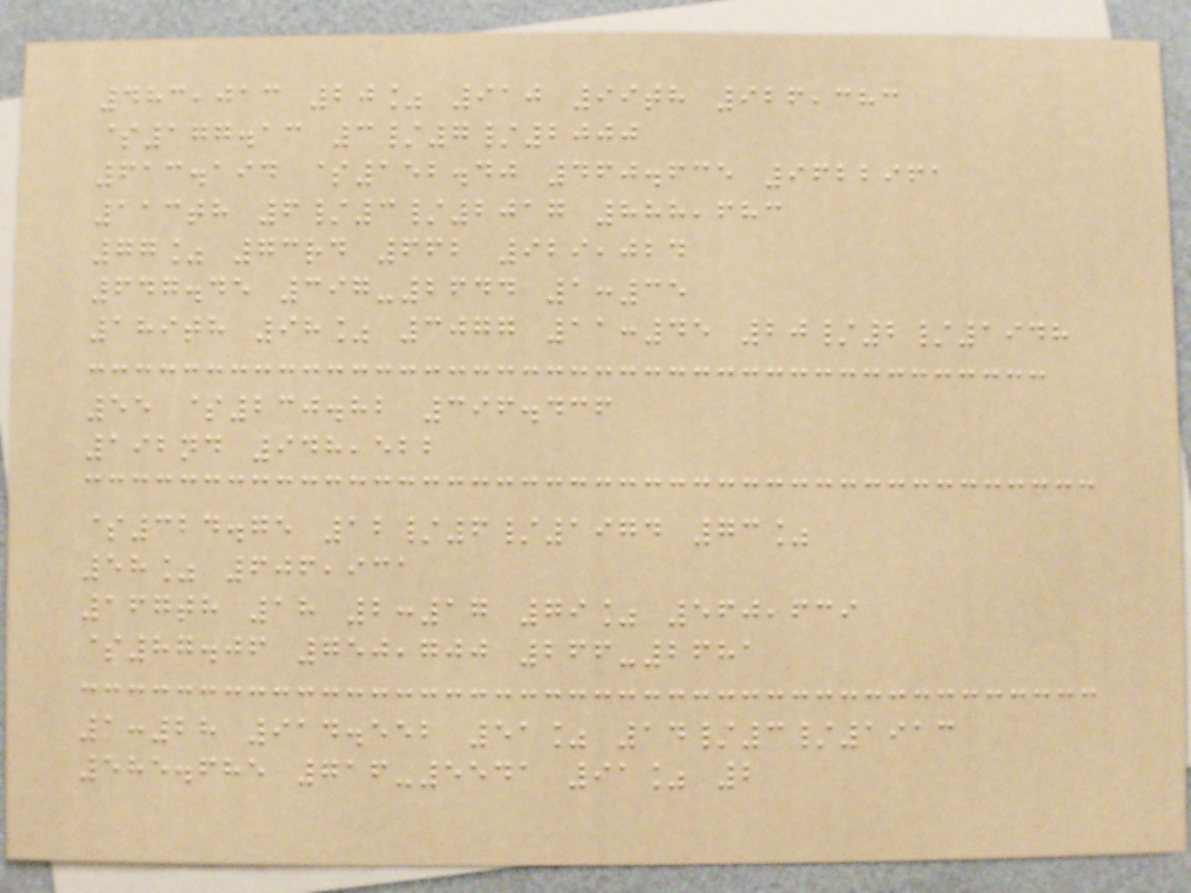483,013 20% 910 99th 926,383
$177.13 3/7/2000
613.194 $152.40 460.635 9622961
113th 6/3/2017 888,683
77% 73rd 662 929,024
647.45 397-2644 1:35
189th 98% 3077 11:45 20/2/1948
55 $230.82 396.436
192nd 948,522
$324.75 12/6/1974 73%
58% 606,931
167th 18 2:17 79% 560,639
$87.06 750,700 266-2681
1:28 914.552 51% 14/3/1913
585.685 716-5541 91% 2
